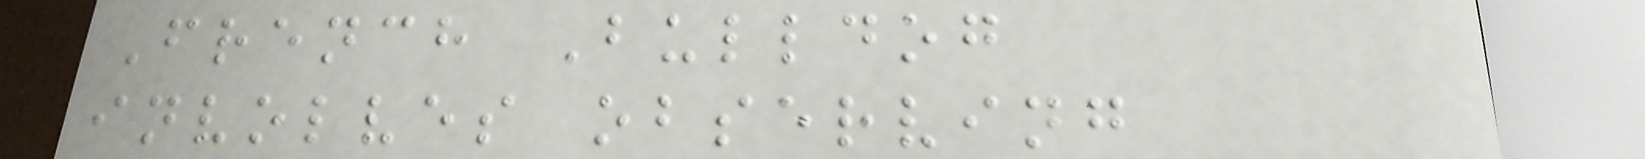French Bulldog
involves observing
